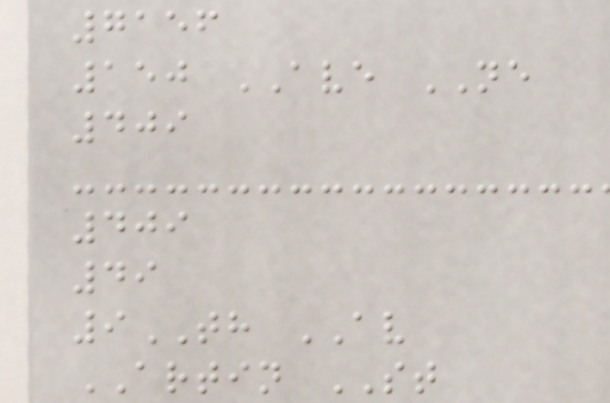7156
150 AVE NE
409
409
49
9TH AV
ARTIN ST
